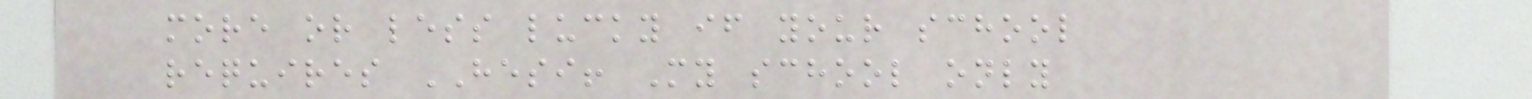more or less lucky if your school
requires HESI! My school only
